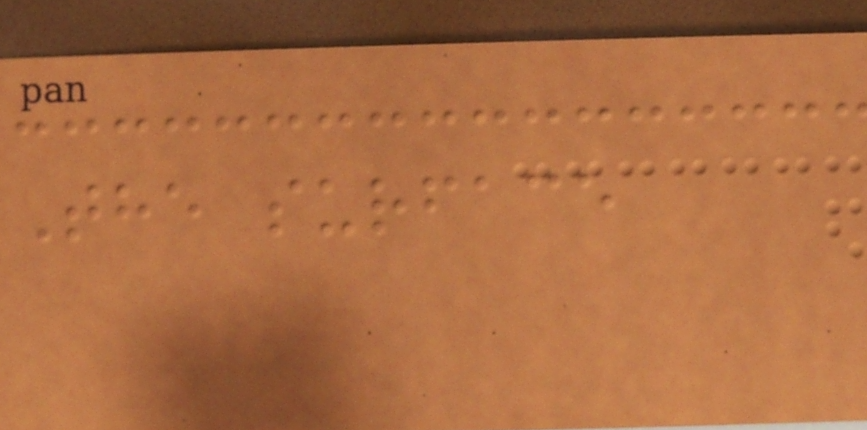The surface
